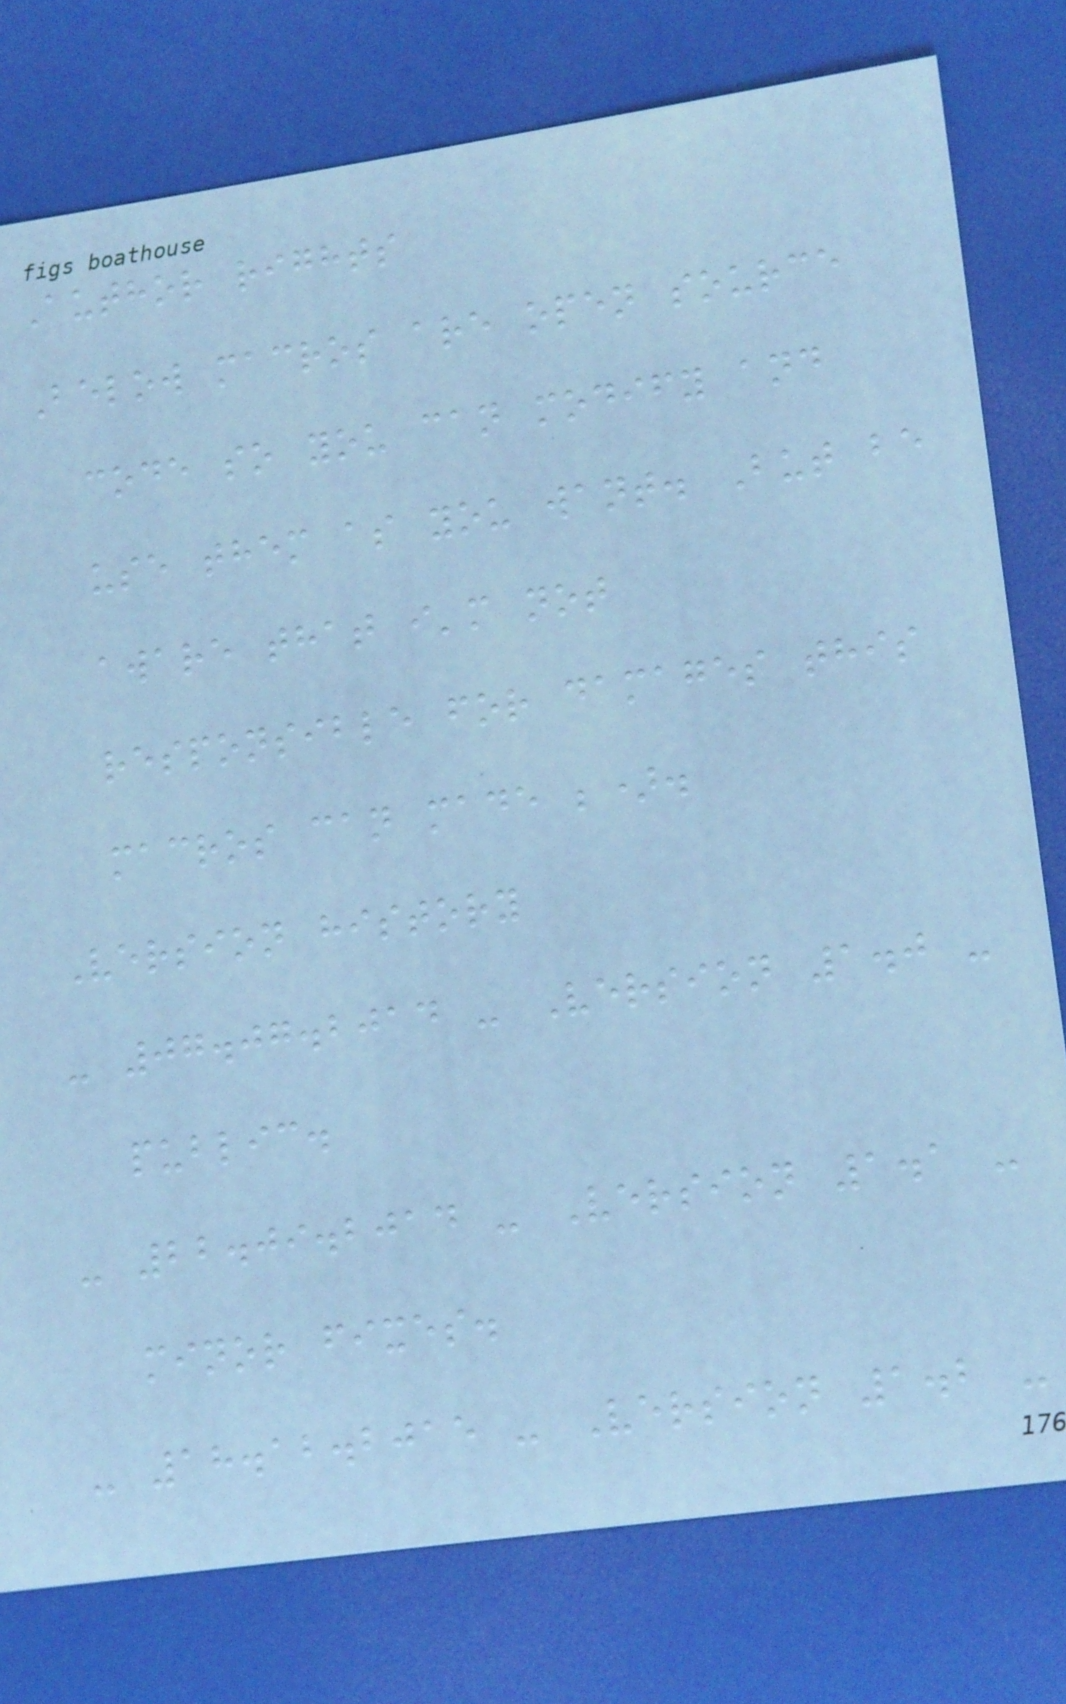Author rights
Below macros are open source
code so you can modify and
use them as you want. But be
aware that i'm not
responsible for damages this
macros can made ;).
Version history
- 07.07.2014 - Version 1.0 -
public.
- 22.09.2014 - Version 1.1 -
minor fixes.
- 18.12.2015 - Version 1.2 -
